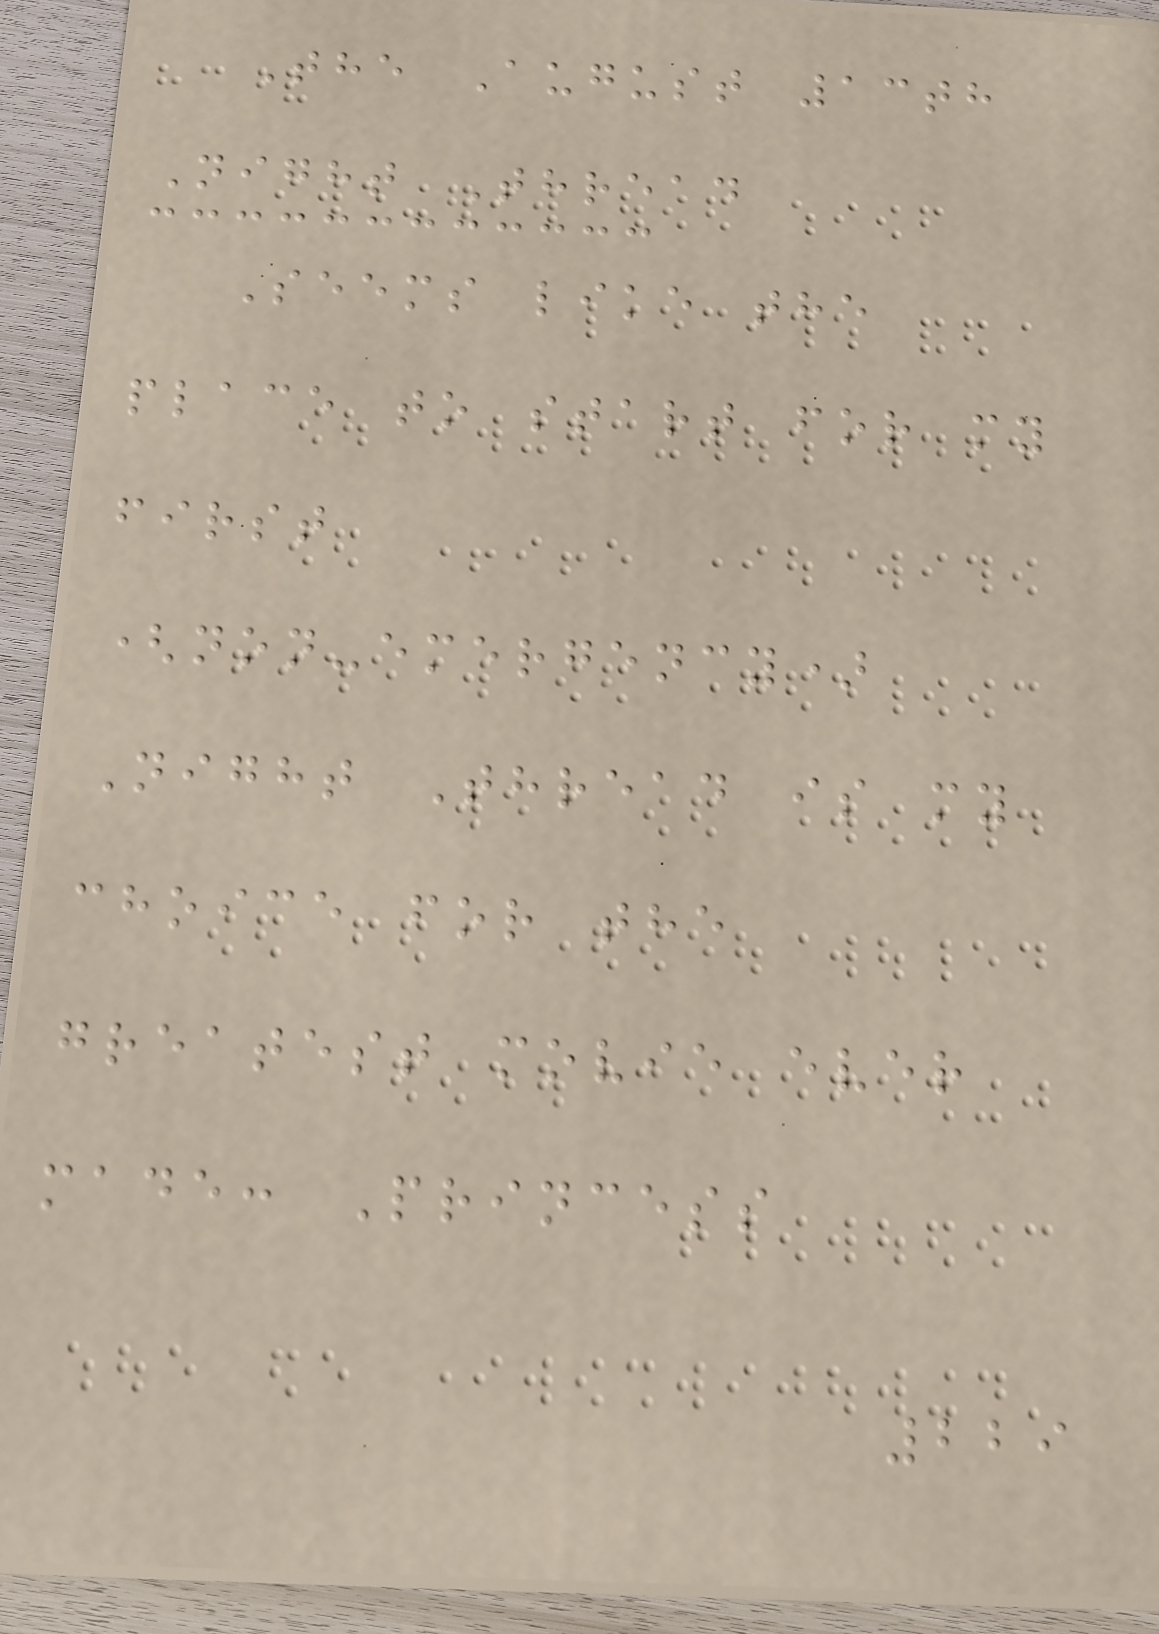The August 13th
Night Thread
Seems like the
place to start for my
first
(non-emergency)
Night Thread is my
choice for the
greatest movie ever
made: Princess
229
